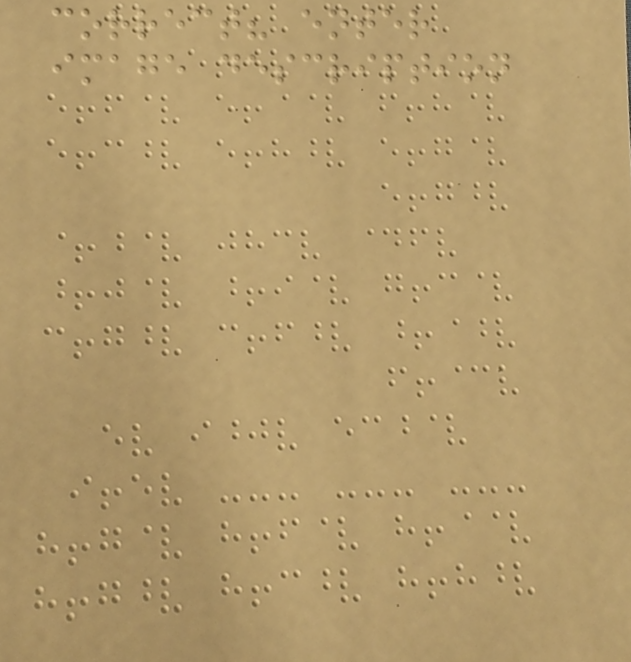correct? enter
image description
